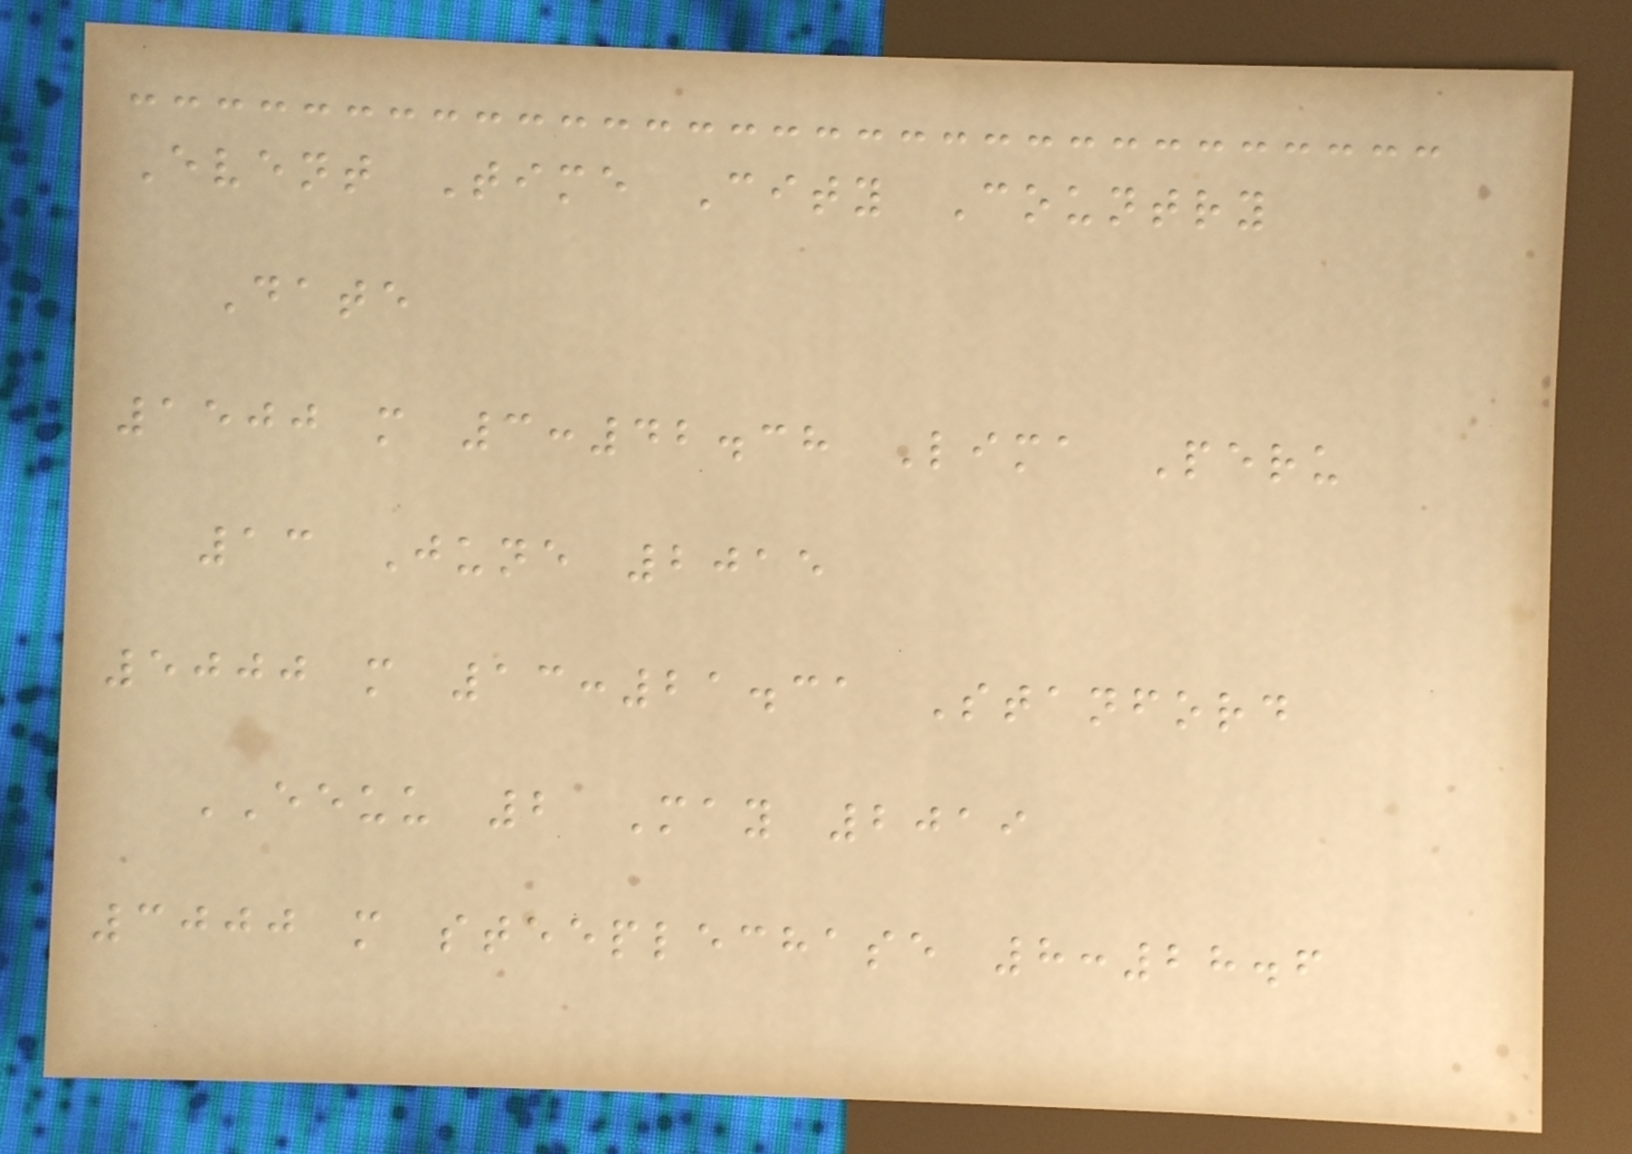Event Time City Country
Date
1500 m 3:42.38 Lima Peru
13 June 2015
5000 m 13:21.31 Stanford
EEUU 2 May 2019
3000 m steeplechase 8:28.6
